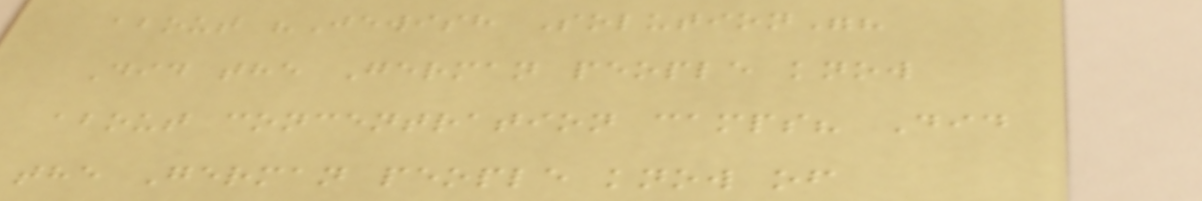about "Jewish Solution"?
Did the German people know
about concentration camps? Did
the German people know of
